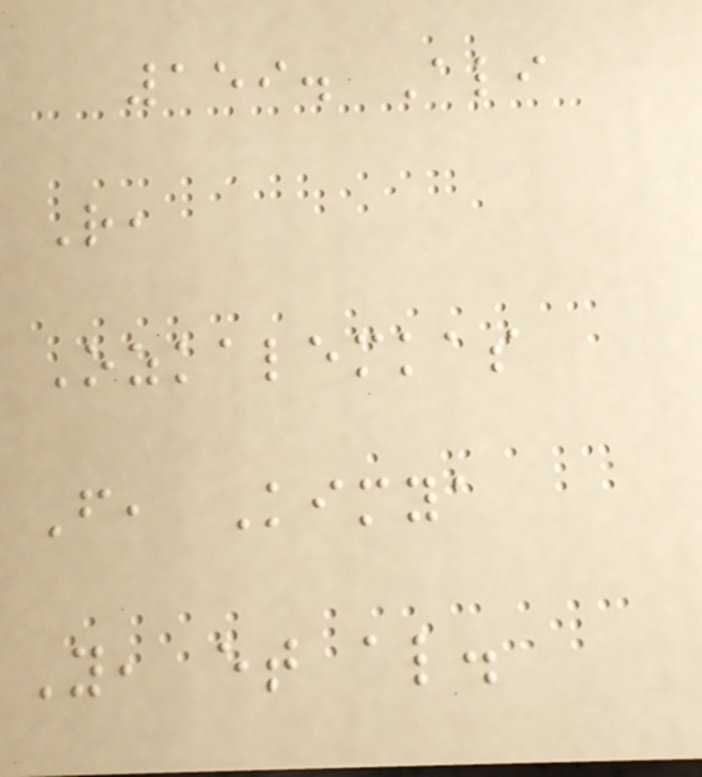159. Ali
R,
Ozkalemkas
F, Kimya
Y, et al.
